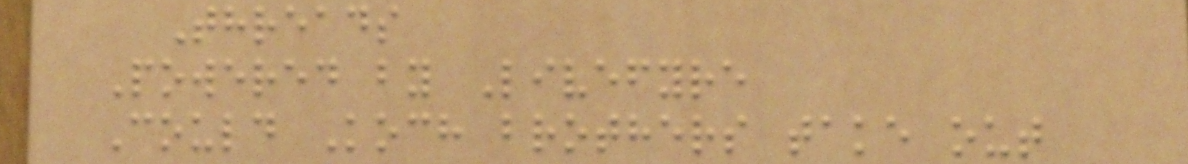Threads
Powered by Livefyre
Could Koch brothers take out
